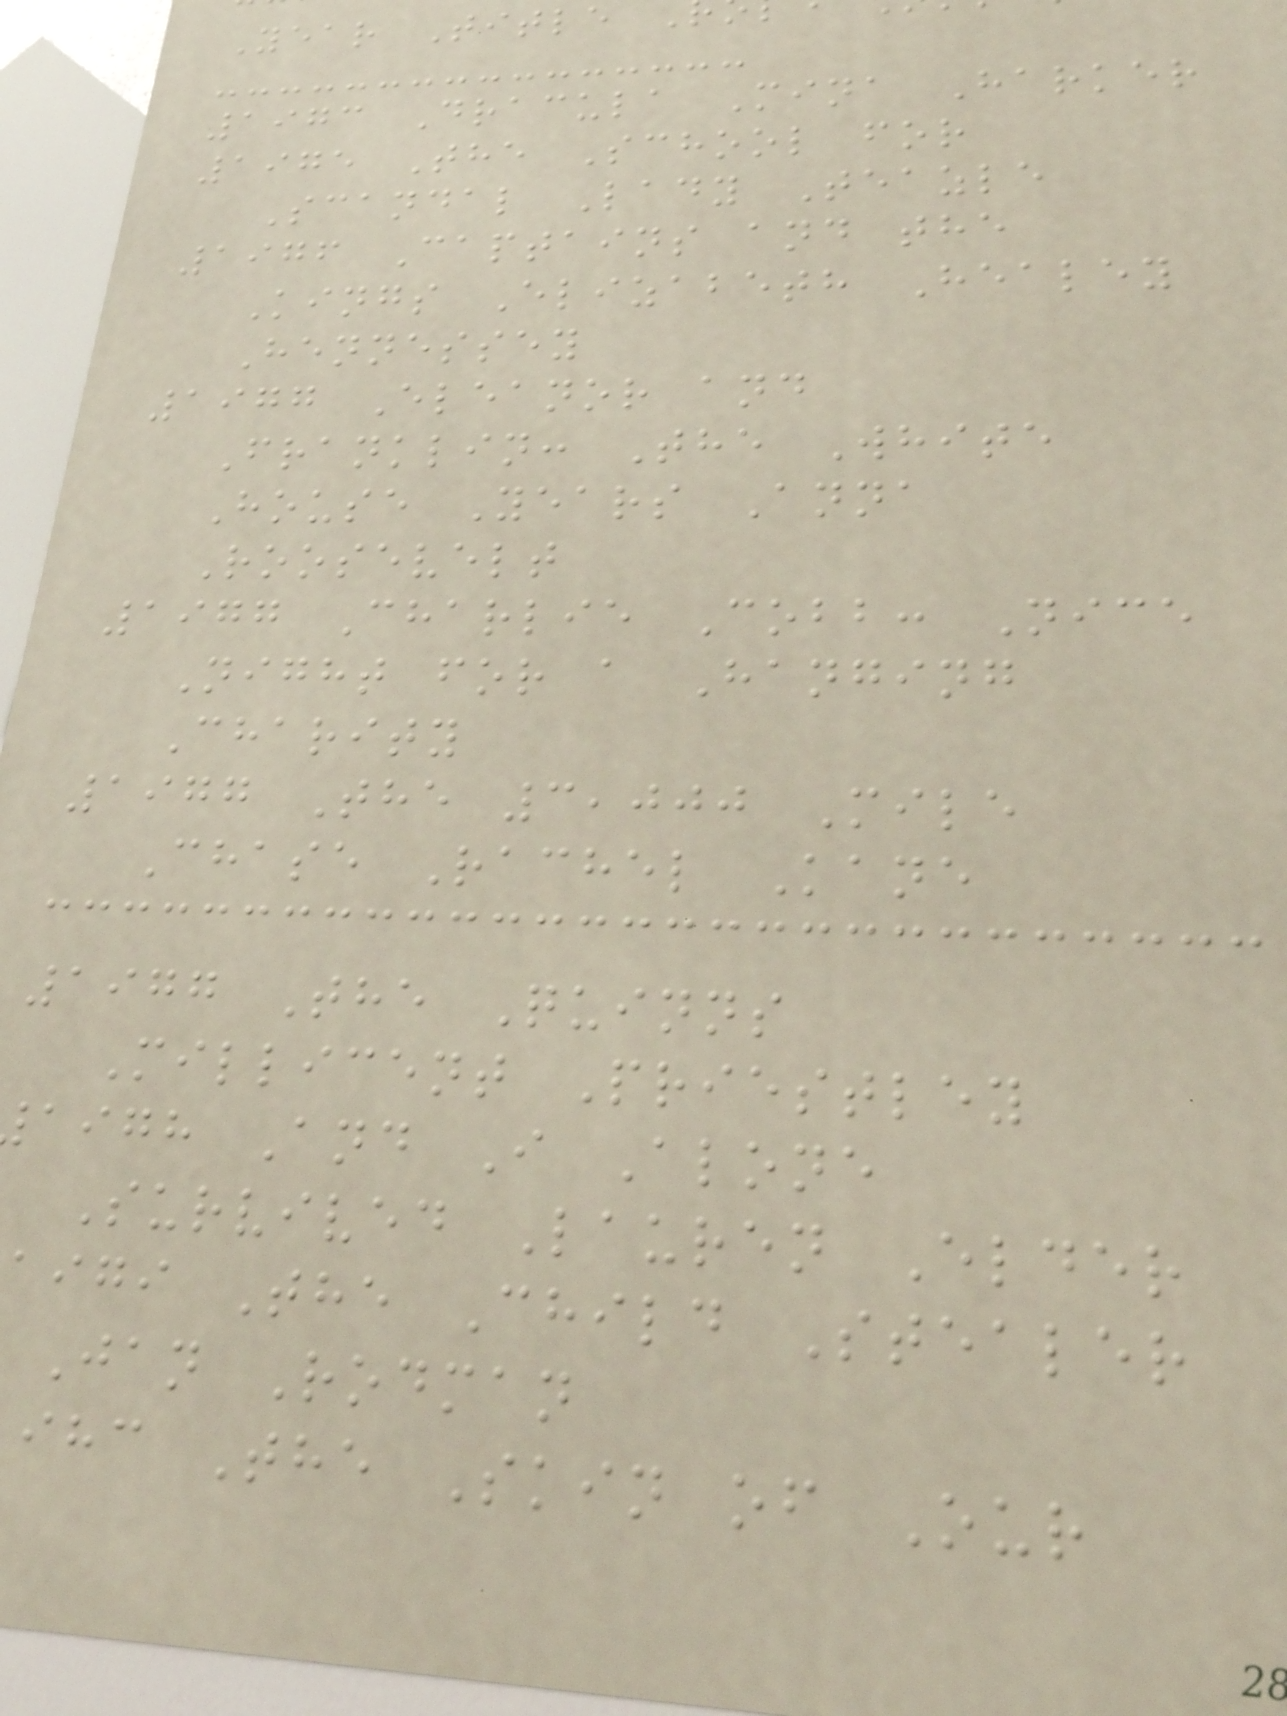Year Title
1973 Dracula Mina Harker
1975 The School for
Scandal Lady Teazle
1976 Captains and the
Kings Elizabeth Healey
Hennessey
1977 Eleanor and
Franklin: The White
House Years Anna
Roosevelt
1977 Charlie Cobb: Nice
Night for a Hanging
Charity
1977 The 3,000 Mile
Chase Rachel Kane
1977 The Quinns
Millicent Priestley
aigh And I Alone
Survived Lauren Elder
aigi The Child Stealer
Jan Rodman
ihc The Skin of Our
